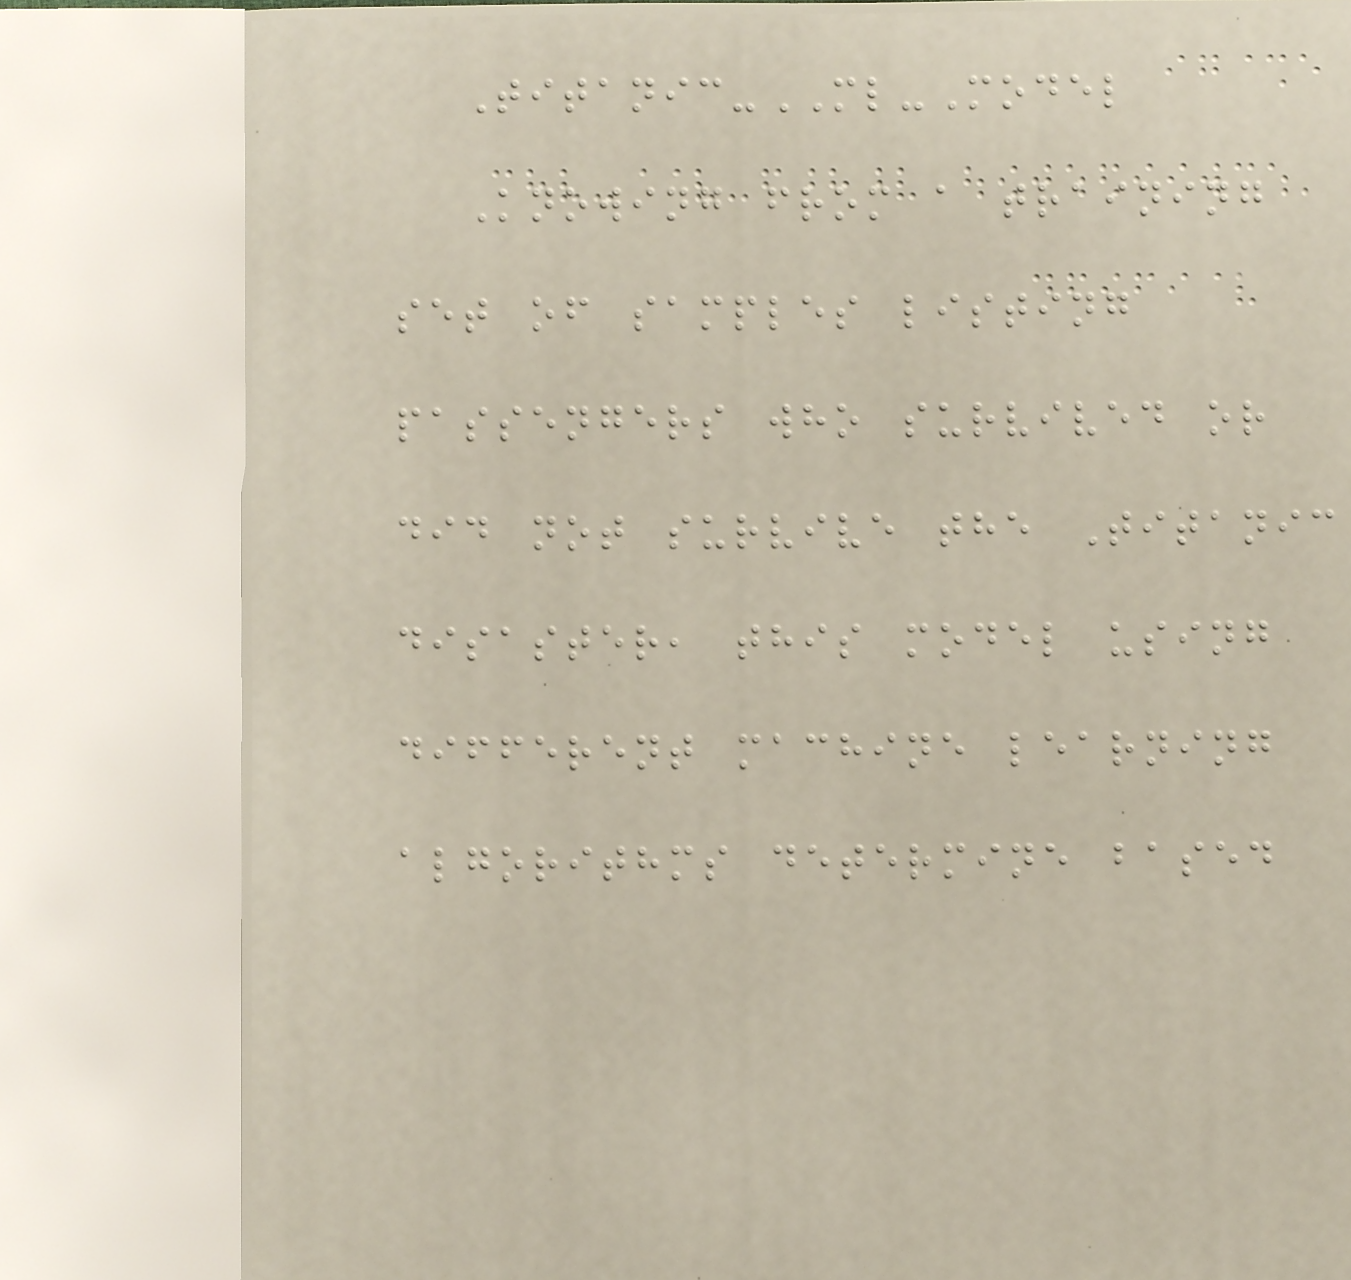Titanic-ML-Model
Knowing from a training
set of samples listing
passengers who survived or
did not survive the Titanic
disaster, this model using
different machine learning
algorithms determine based
